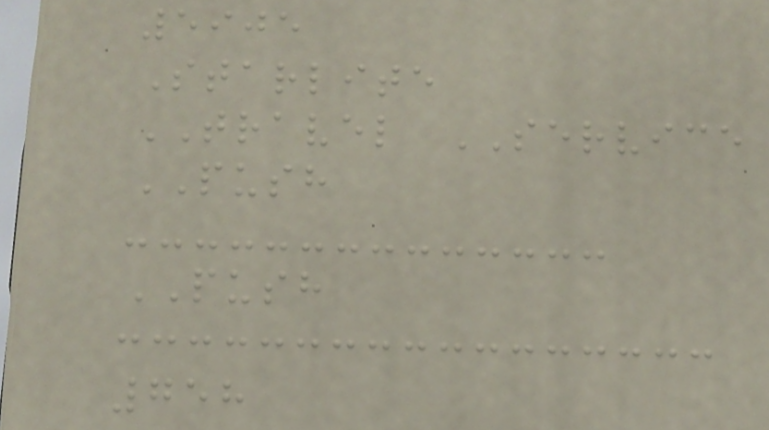5905
Starlite
TRAVEL SERVICE
PUSH
PUSH
758
